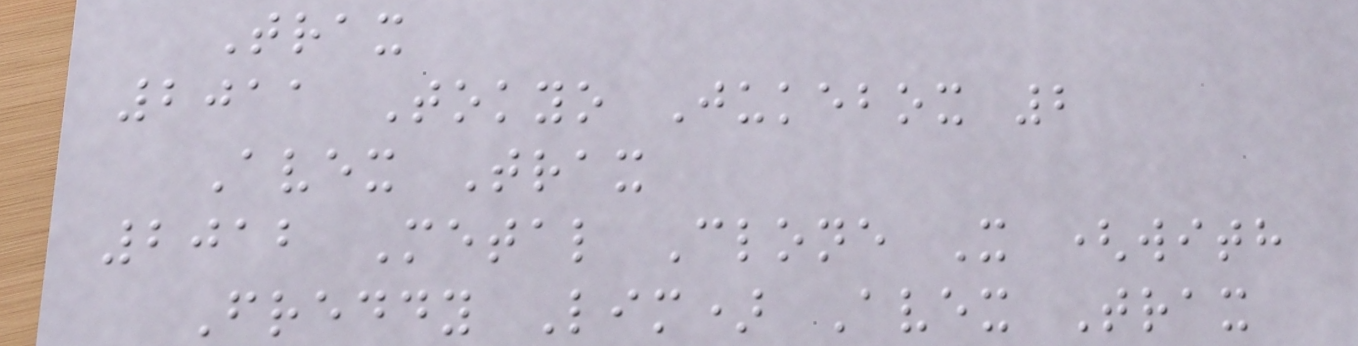Trax
2011 Tokyo Jukebox 2
Avex Trax
2012 Metal Clone X (with
Freddy Lim) Avex Trax
